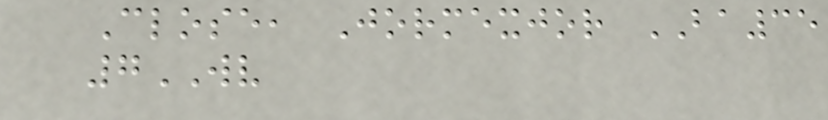Close, Jormexjor BA35
7WV
